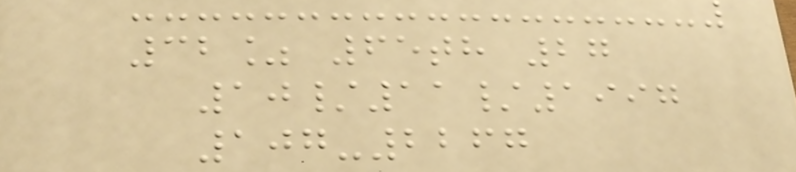32% 65th 27
10/11/1997
107-2267
